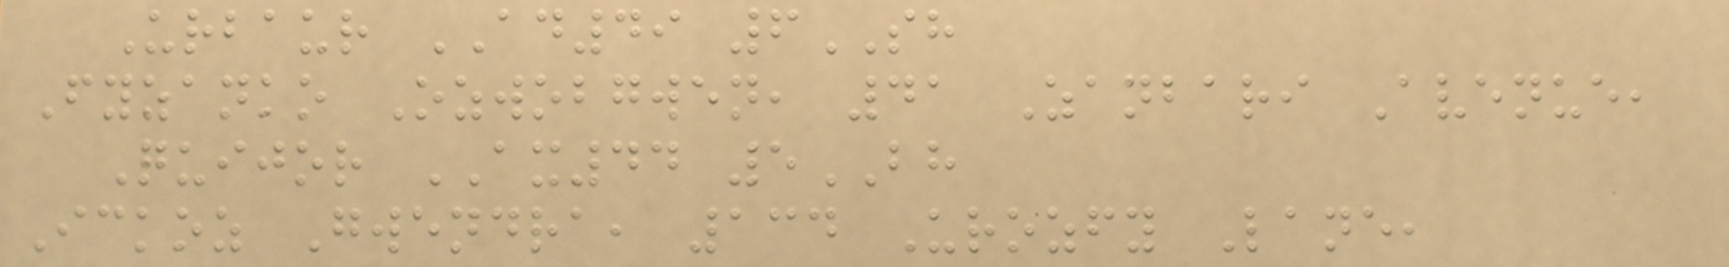Urbaur AD49 6SH
Fyzanko Ozwobgwen, 41 Zanbari Avenue,
Quijor AX44 5BH
Ickoz Gwendra, 134 Urozfy Lane,
